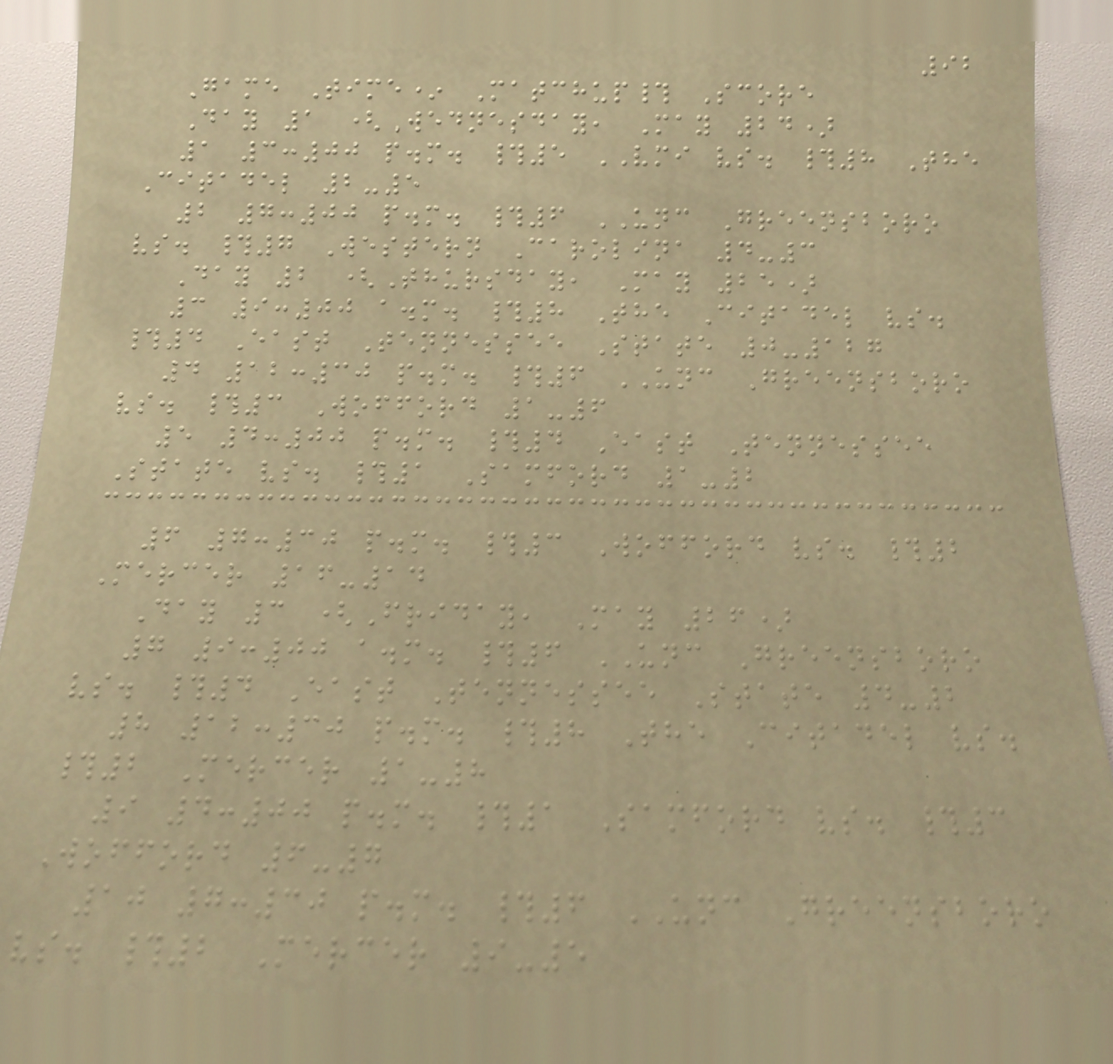92
Game Time* Matchup# Score
Day 1 (Wednesday, May 24)
1 3:00 p.m. #5 VMI vs. #8 The
Citadel 2-5
2 7:00 p.m. #6 UNC Greensboro
vs. #7 Western Carolina 4-3
Day 2 (Thursday, May 25)
3 9:00 a.m. #8 The Citadel vs.
#4 East Tennessee State 0-127
4 12:30 p.m. #6 UNC Greensboro
vs. #3 Wofford 1-6
5 4:00 p.m. #4 East Tennessee
State vs. #1 Samford 1-2
6 7:30 p.m. #3 Wofford vs. #2
Mercer 16-14
Day 3 (Friday, May 26)
7 9:00 a.m. #6 UNC Greensboro
vs. #4 East Tennessee State 4-2
8 12:30 p.m. #8 The Citadel vs.
#2 Mercer 1-8
9 4:00 p.m. #1 Samford vs. #3
Wofford 6-7
10 7:30 p.m. #6 UNC Greensboro
vs. #2 Mercer 9-5
